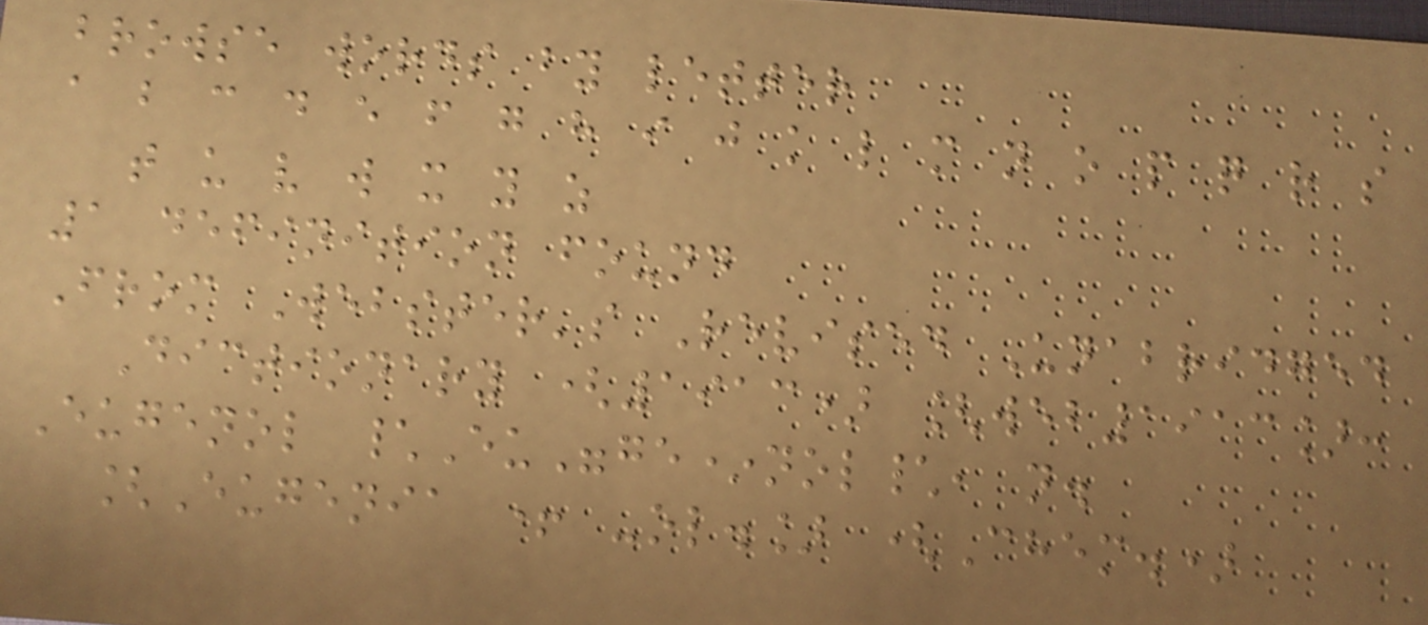browse words by letter
a b c d e f g h i j k l m n o p q r s
t u v w x y z
1 definition found
From Webster's Revised Unabridged
Dictionary (1913) [web1913]:
Eugenol \Eu"ge*nol\, n.
[Eugenia + -ol.] (Chem.)
